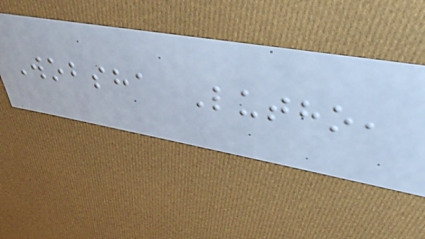Wobsha Lutho,
